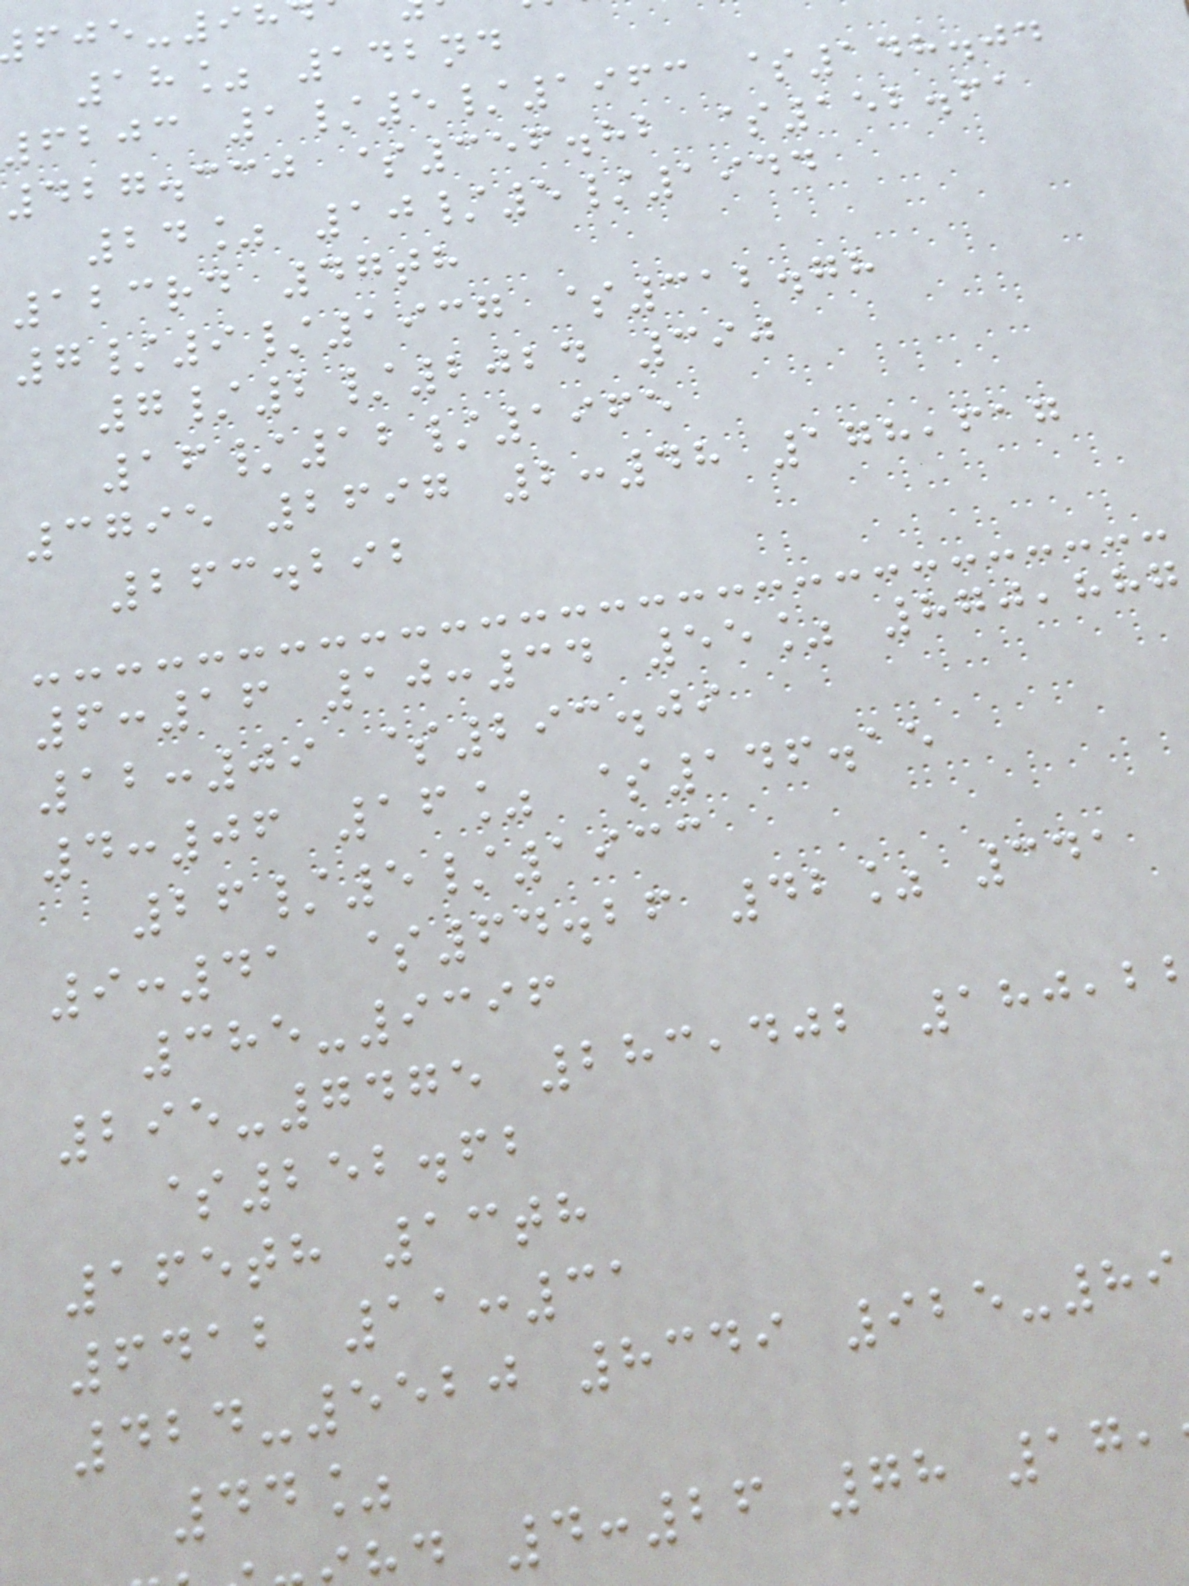18% 142nd
6203 1/5/1963 $148.04
427.330 $356.82 $152.61
24% 10/5/1944
123rd 47th
7/9/1937 $312.78
7/2/2024 390
16/12/1965
3795 2697 2:48 178,617
263.292
6:16 10:34 55% 870,887
12:09 $293.09
4:06 16% $146.15
26/5/1933
9:41 $64.26 42% 341
385-9396
295-7475 283,402 180,2
$252.62
165th 13th
6412 11:31
424-5520 8349 925-89
44%
4:26 78 17,
